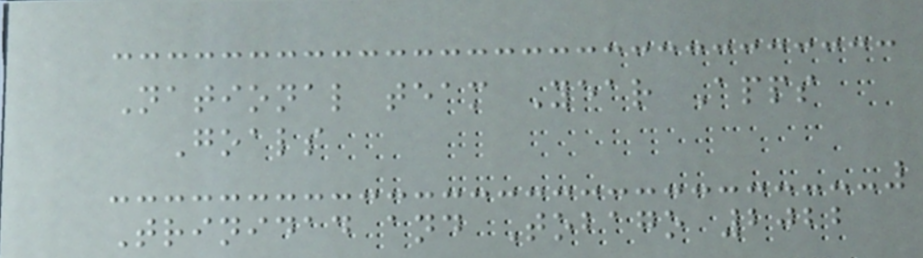National team Year Apps
Goals
Trinidad and Tobago 2022
